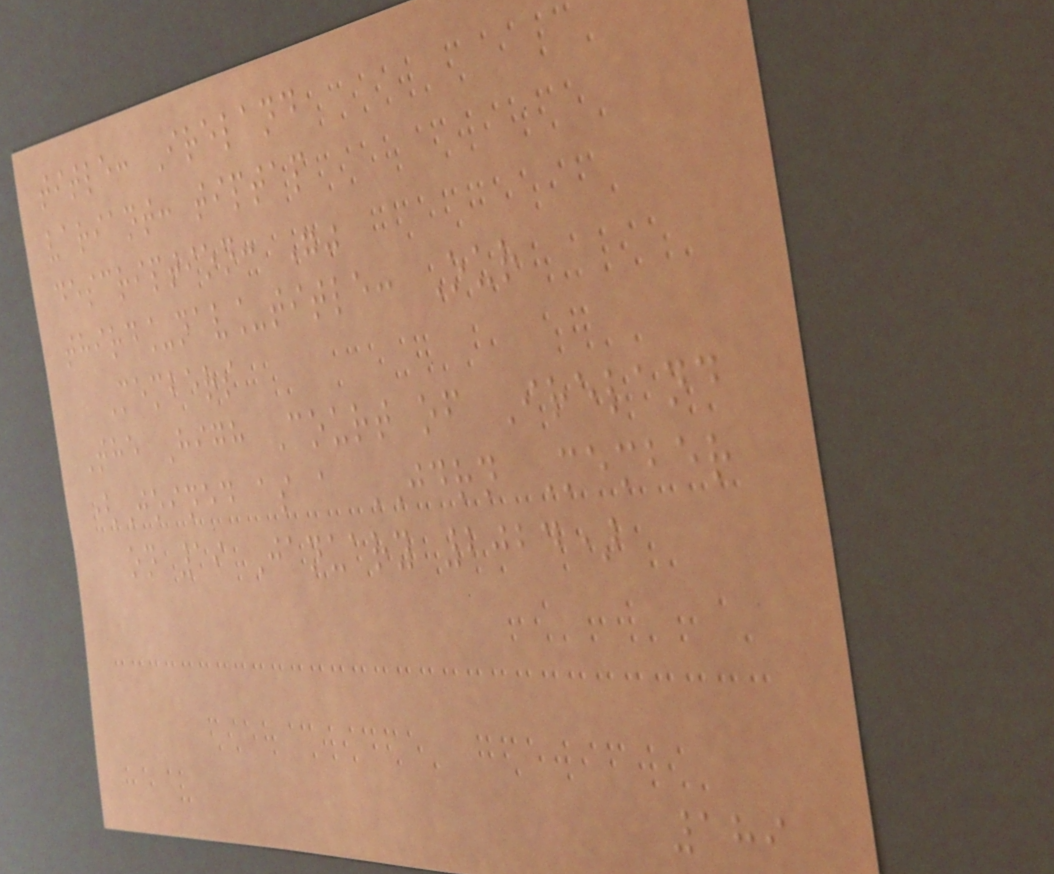title: Ireland
variant: tiptap
description: ""
third_nav_title: Our
Members
The High Court of Ireland
(Joined as a JDRN Member
on 19 January 2024)
189
